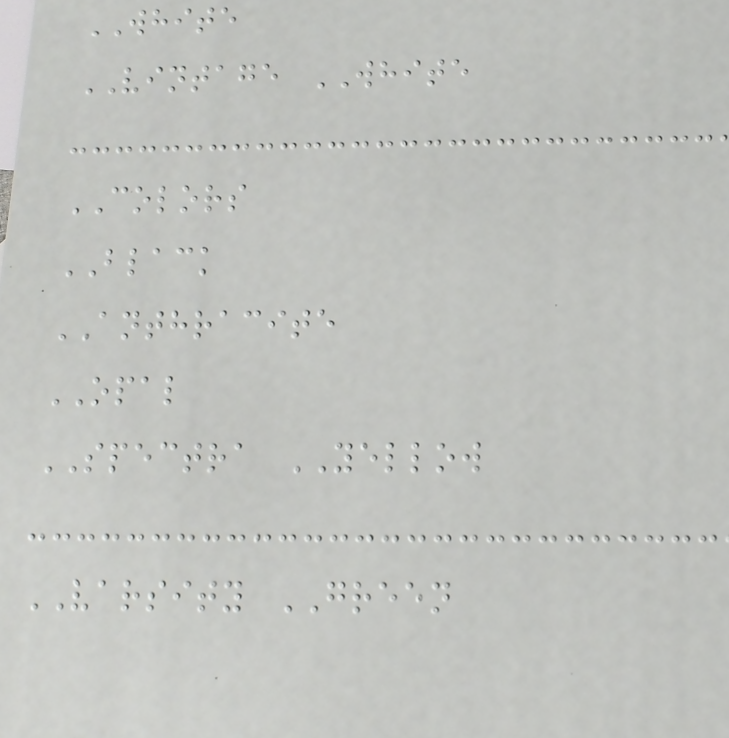WHITE
VINTAGE WHITE
COLORS
BLACK
ANTHRACITE
OPAL
SPECTRA YELLOW
VARSITY GREEN
